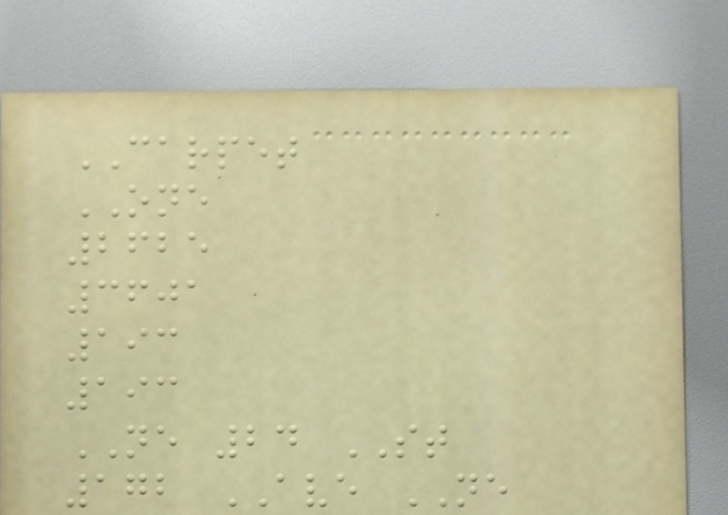CARPET
ONE
2625
3601
193
193
NE 24 ST
172 AVE NE
